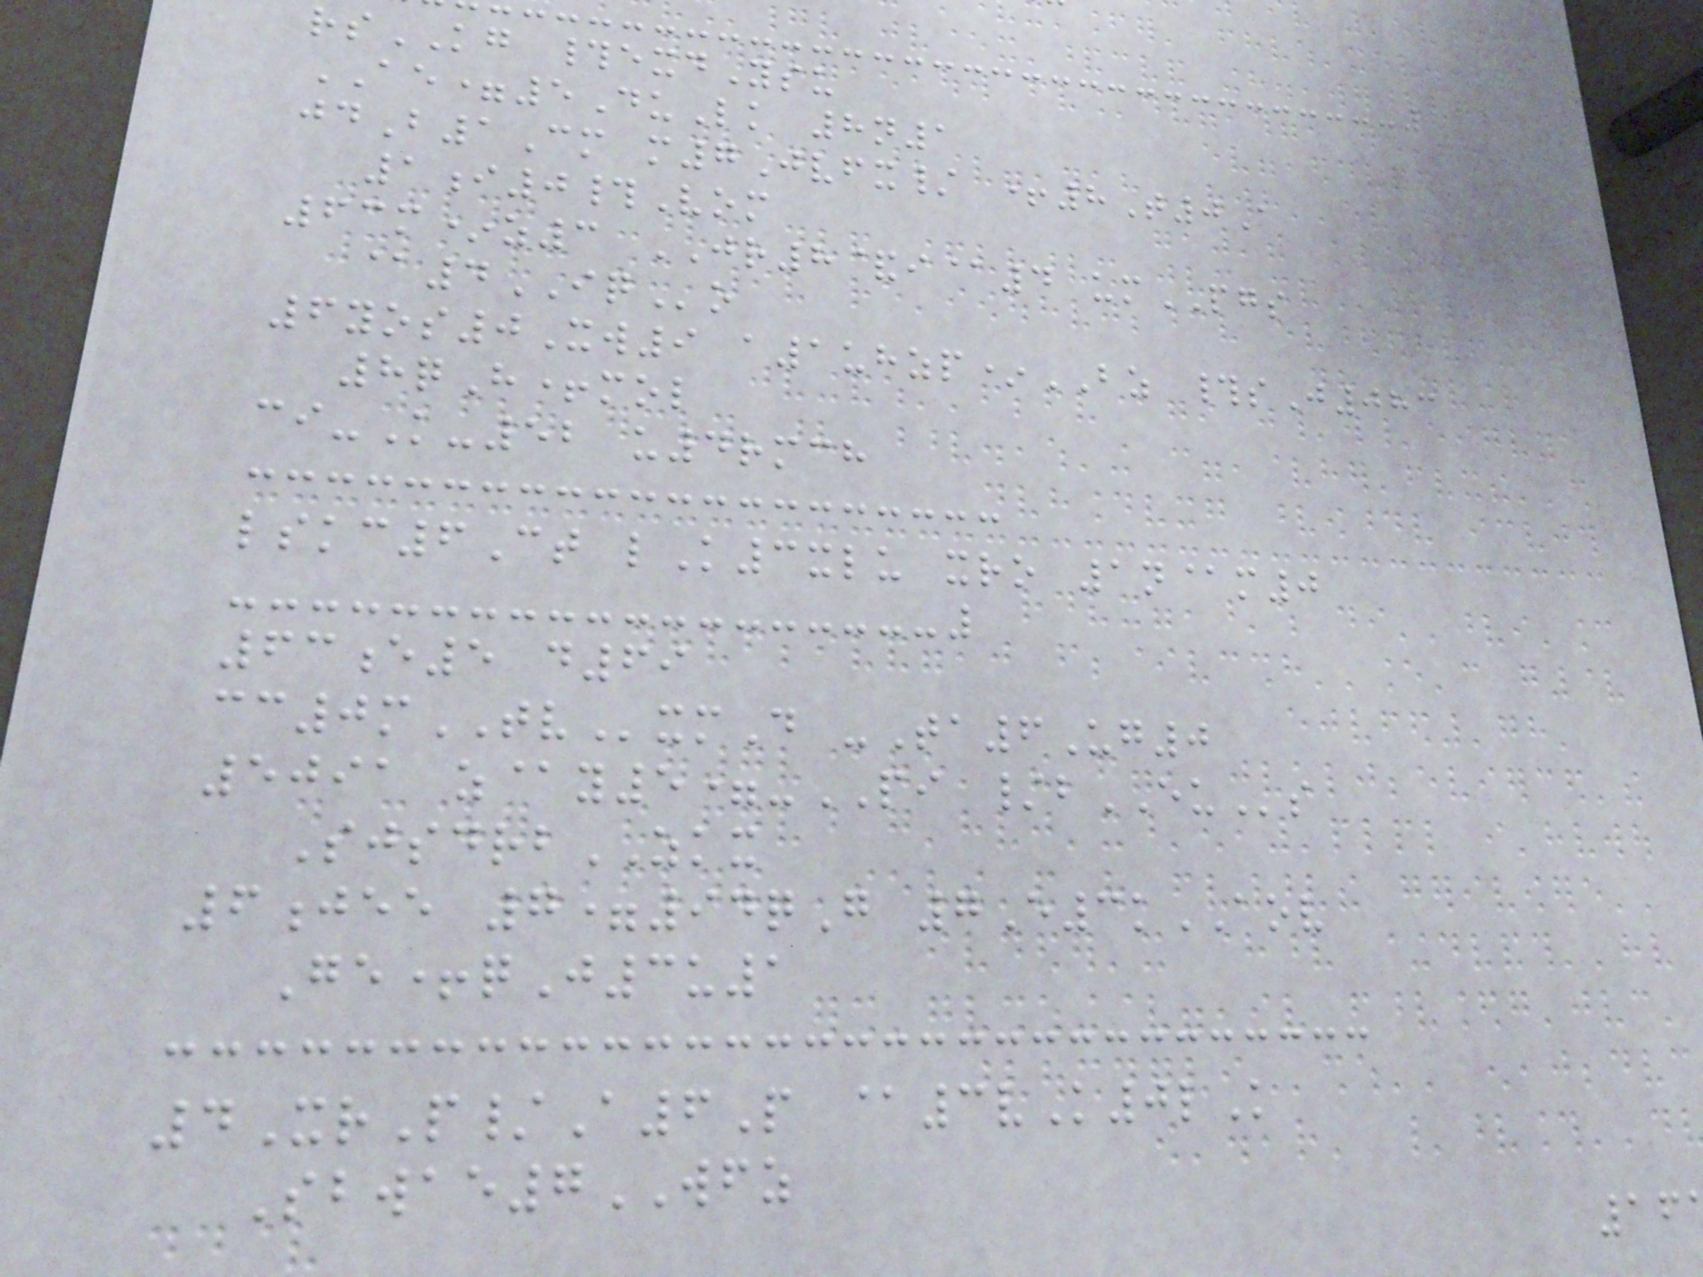rsKG #exdYsu
AE=5DuLk 8n1
jdB1Cm m7Jvfx/ +8T0A
1i0#Vom
63m*z3 JR8&i@4 umPGS
@4IQo
6yos0Xw9 a1uhzp*BZ #sJ083
8qH+mol
ci-K-52 u4rmch
lskc6Ct lK3xlu xro 1n@m0
63e5 d69
cc0mTVxmD -Ta6Ug0
5091 z@y5=-PI /bEUs
SjsdrbZKX
6jee 7=94qG 7E3kAOV
Ge+qJ3u1
4XrP/A6P @3vK0lK
Sbwae7WFZ
